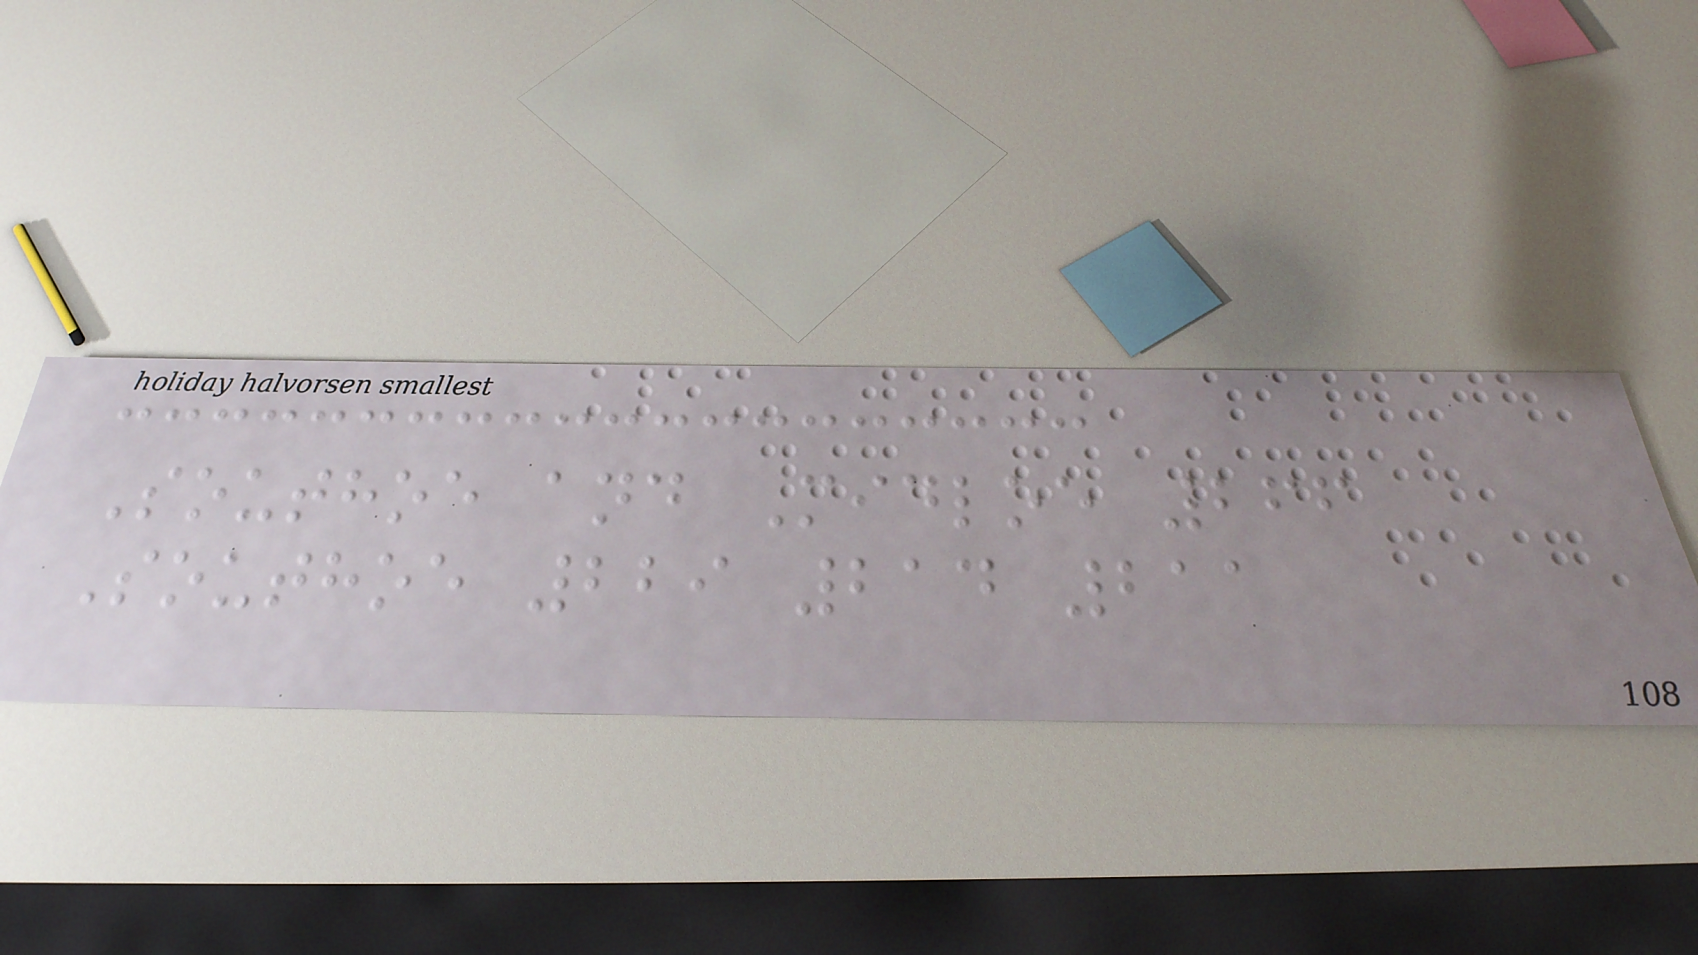Southoe and Midloe 266
Southoe 229 214 211
